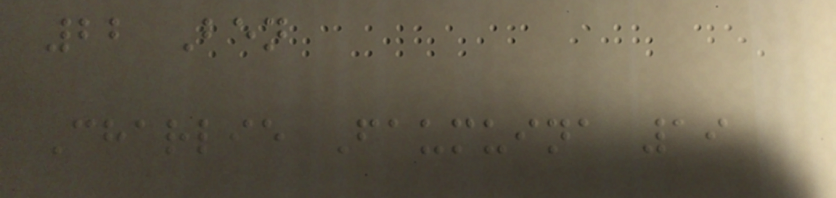22 Ben
Charlie Faumuina 19
